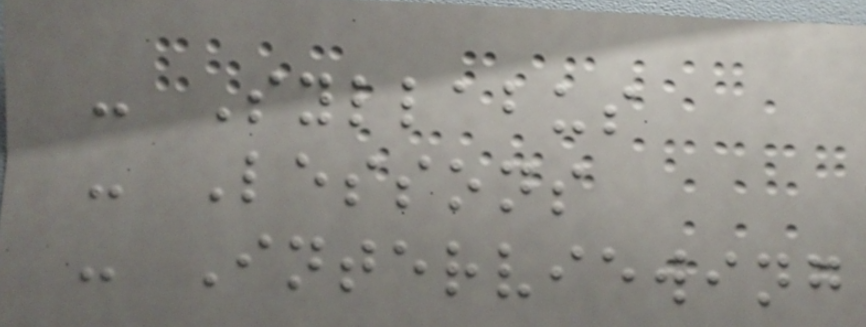- Syllabus
- Lessons
- Interviewing
